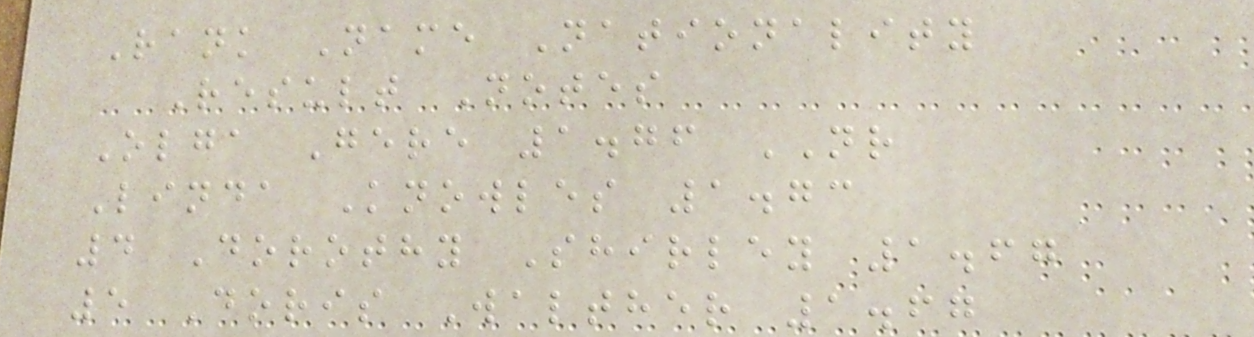Rank Name Nationality
Result Notes
Olga Gere 1.76 NR
Linda Knowles 1.73
4 Dorothy Shirley 1.67
5 Doris Walther 1.67
